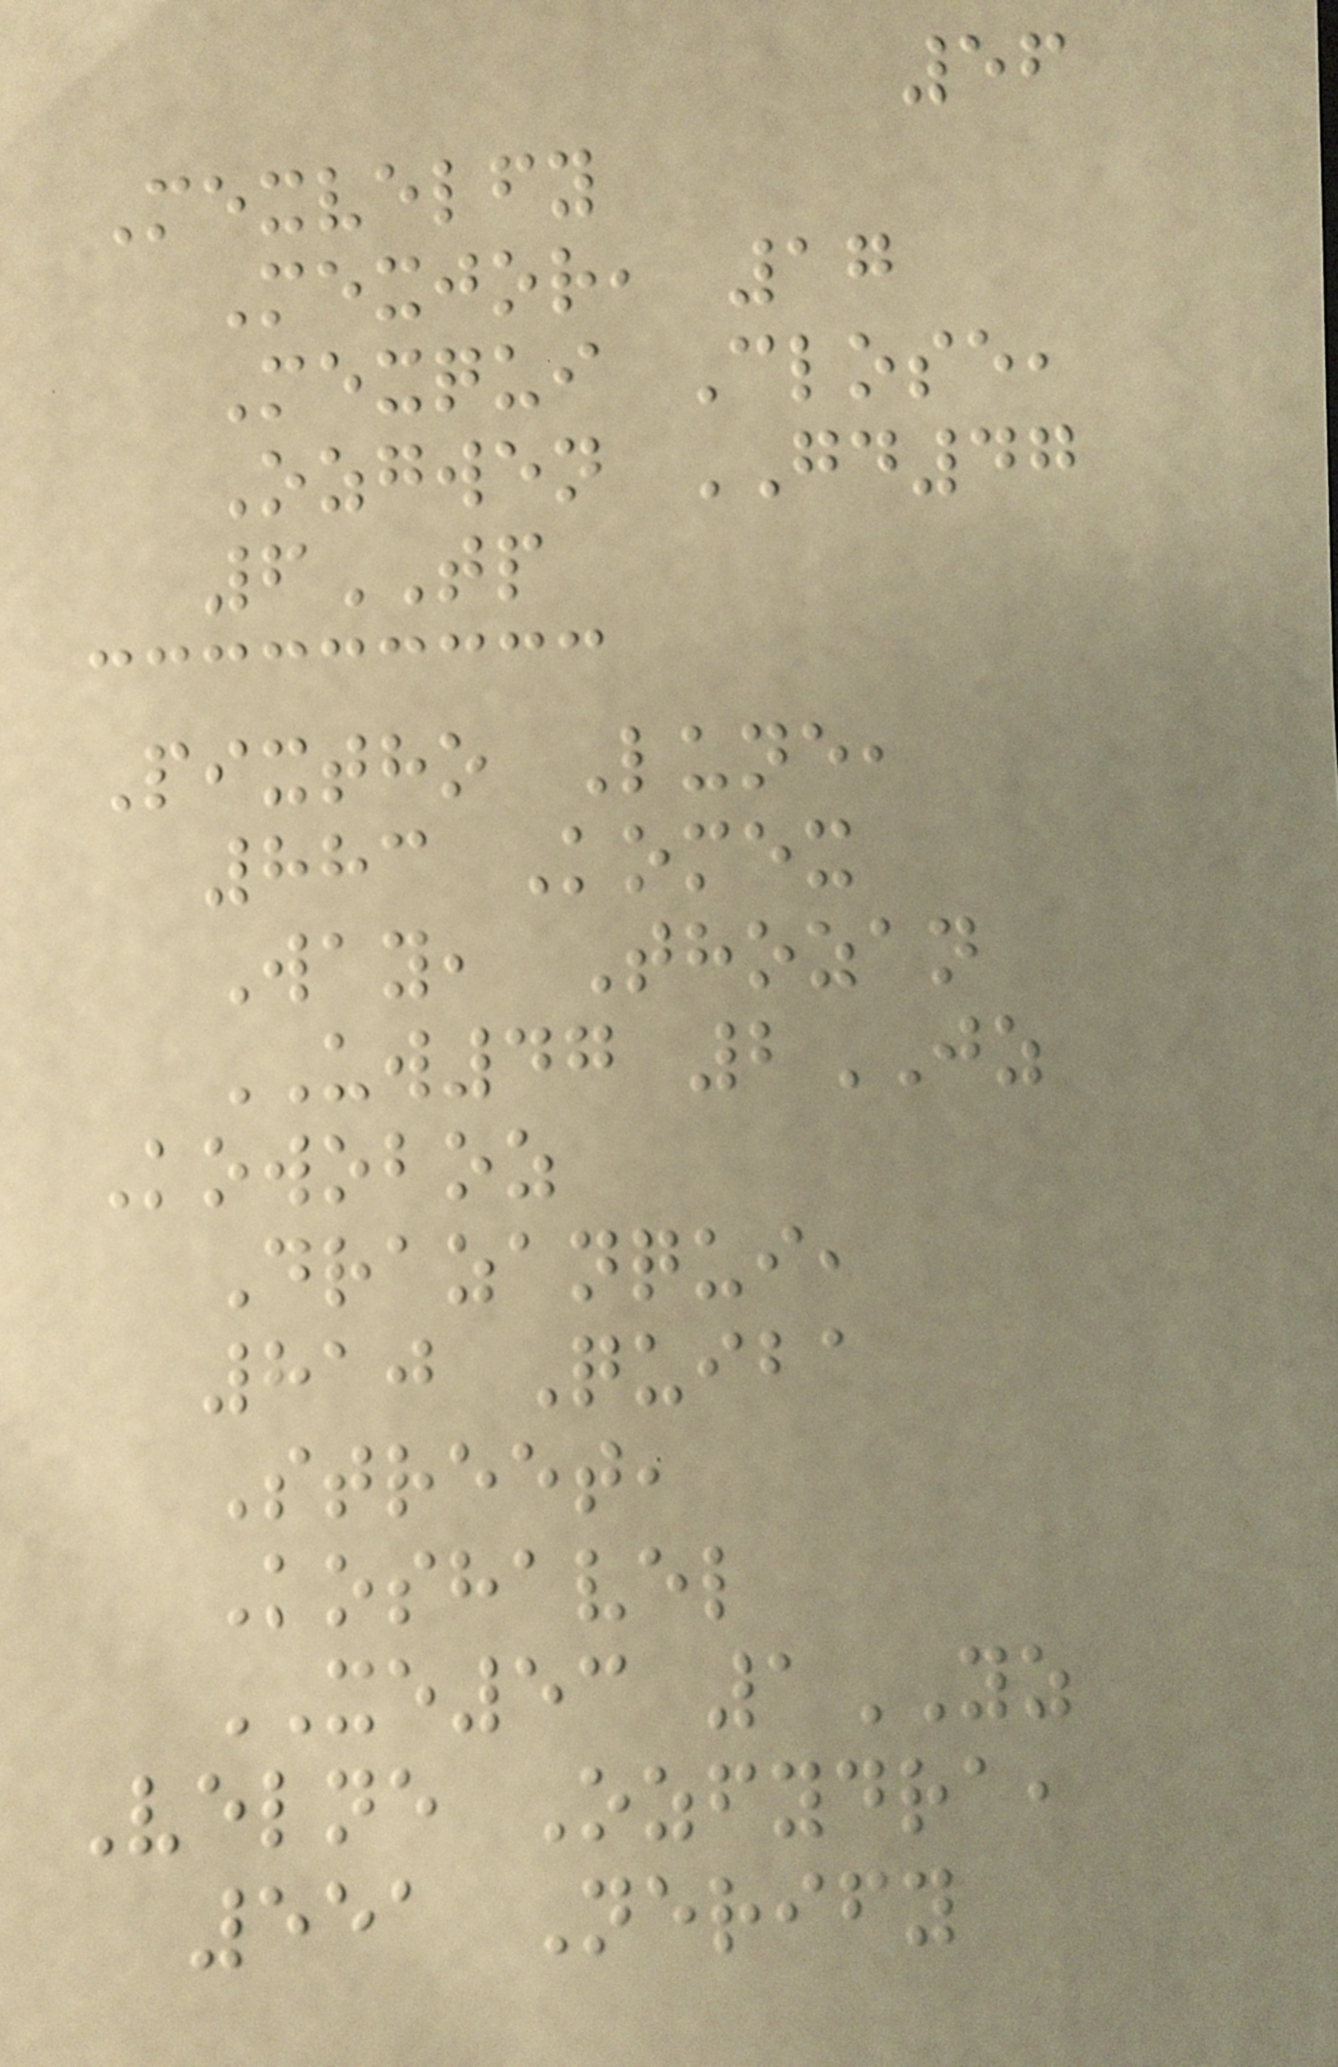56
Mexvelfy
Mexjor, 17
Mexqui Close,
Ozgwen GD47
6TP
Pixtho Lune,
883 Komex
Way, Thozan
UW47 2JZ
Kowoboz
Drazanqui,
810 Quiba
Street,
Koshavel
XE53 1YZ
Velne Ozfydra,
551 Nerify
